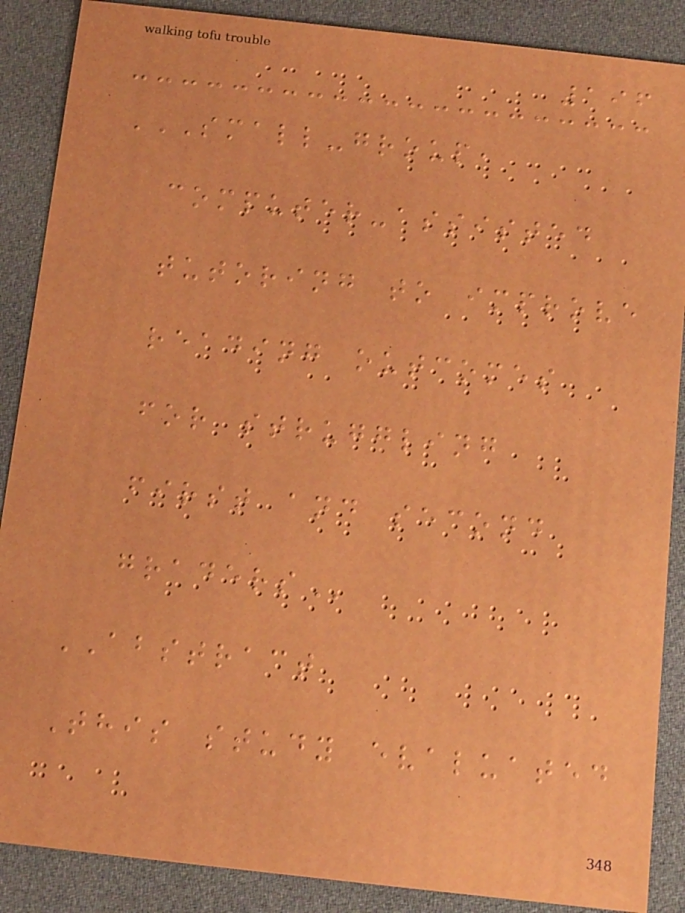196
SMALL-GROUP,
COMPUTER-ASSISTED
TUTORING TO IMPROVE
READING OUTCOMES
FOR STRUGGLING
FIRST AND SECOND
GRADERS
ABSTRACT
This study evaluated
